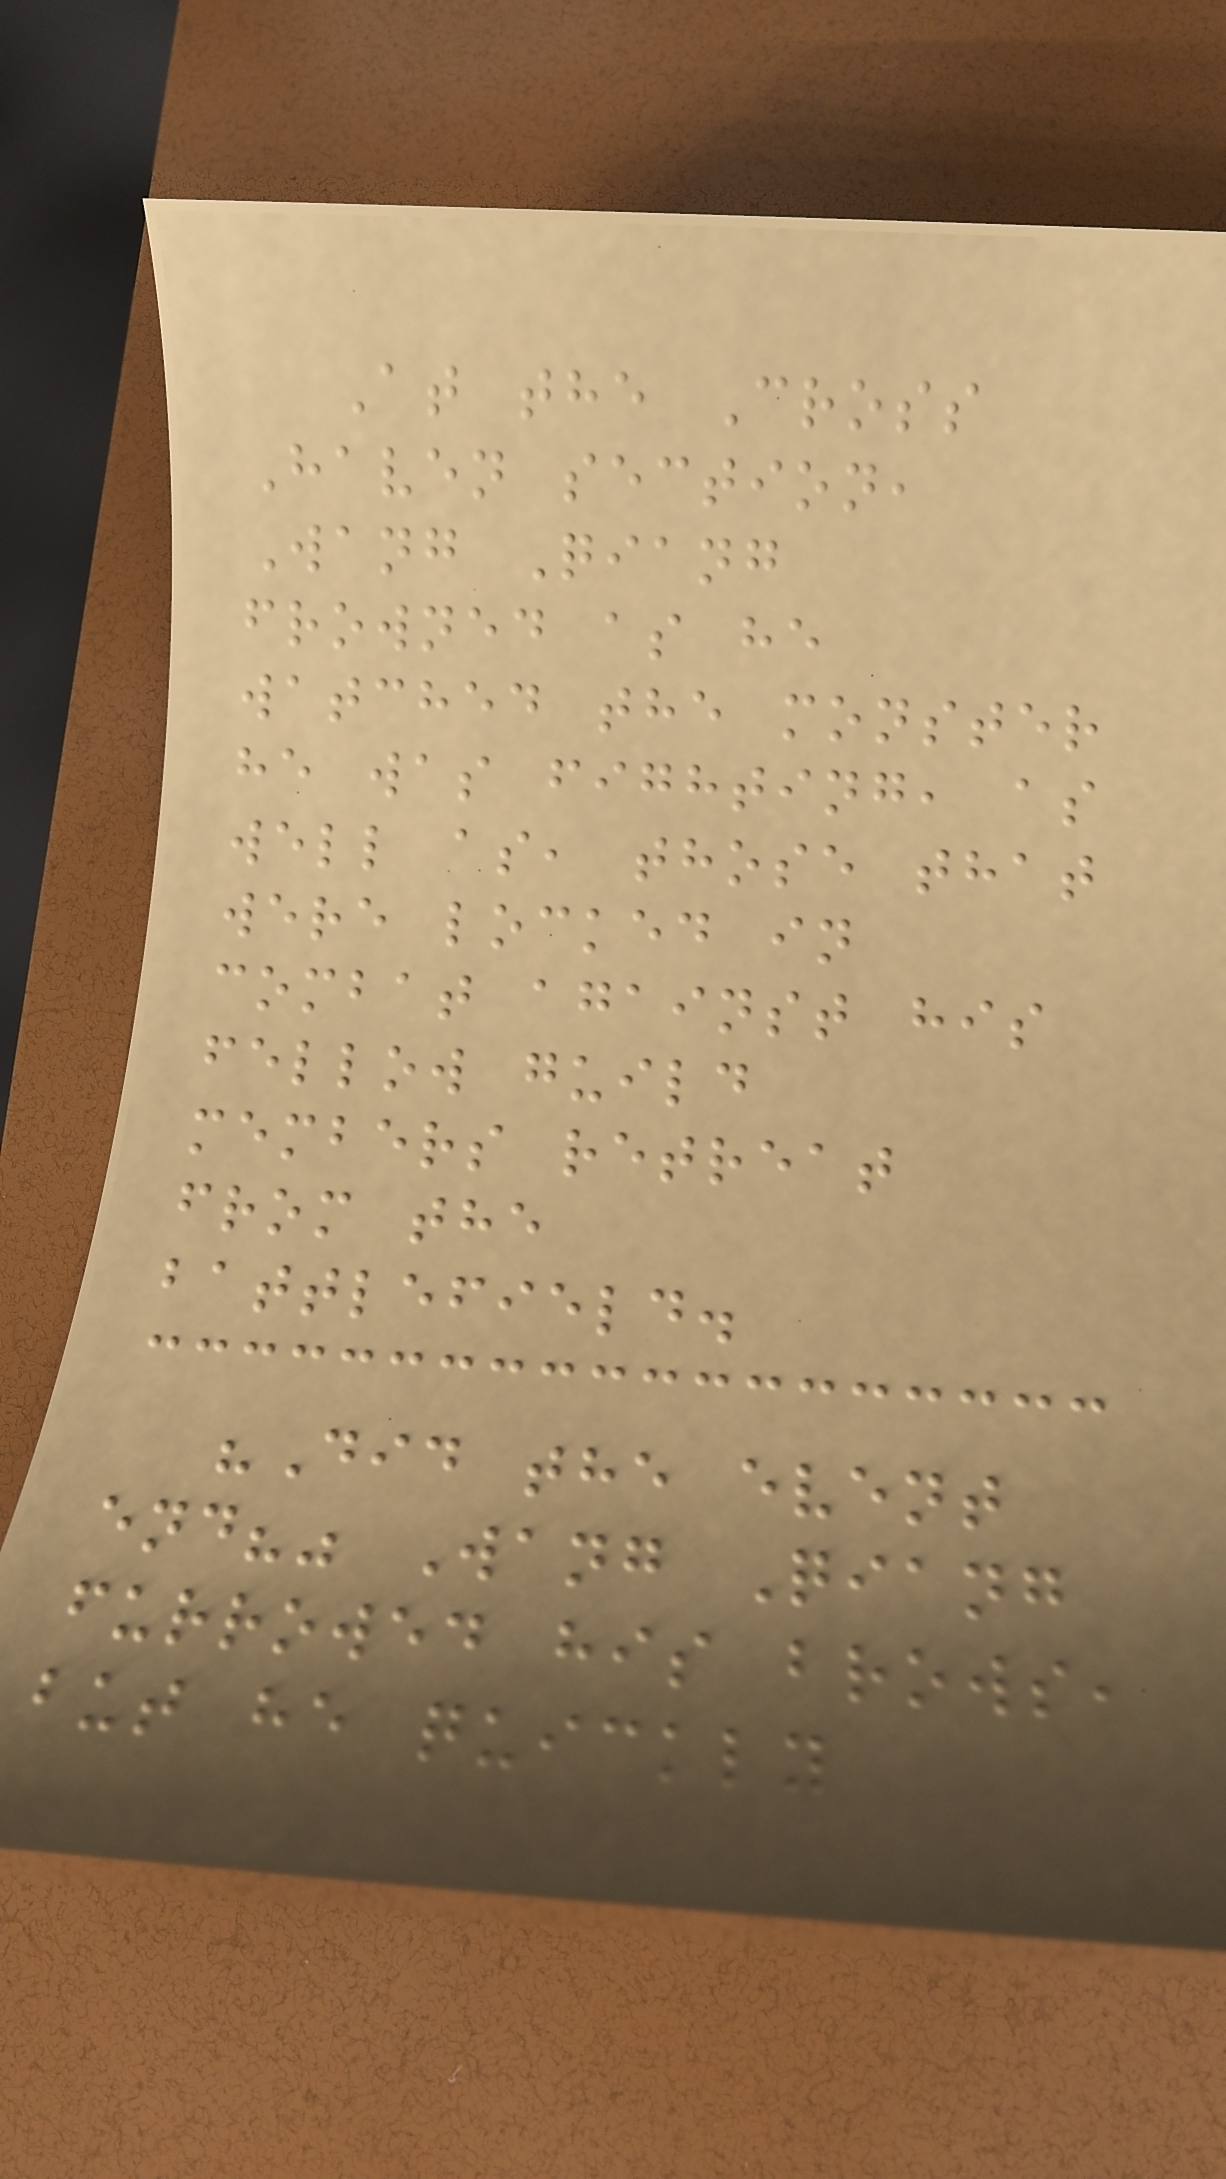At the Cross
Haven section,
Wang Qiang
frowned as he
watched the monster
he was fighting, as
well as, those that
were locked in
combat against his
fellow guild
members retreat
from the
battlefield.
"Did the event
end?" Wang Qiang
furrowed his brows,
but he quickly
